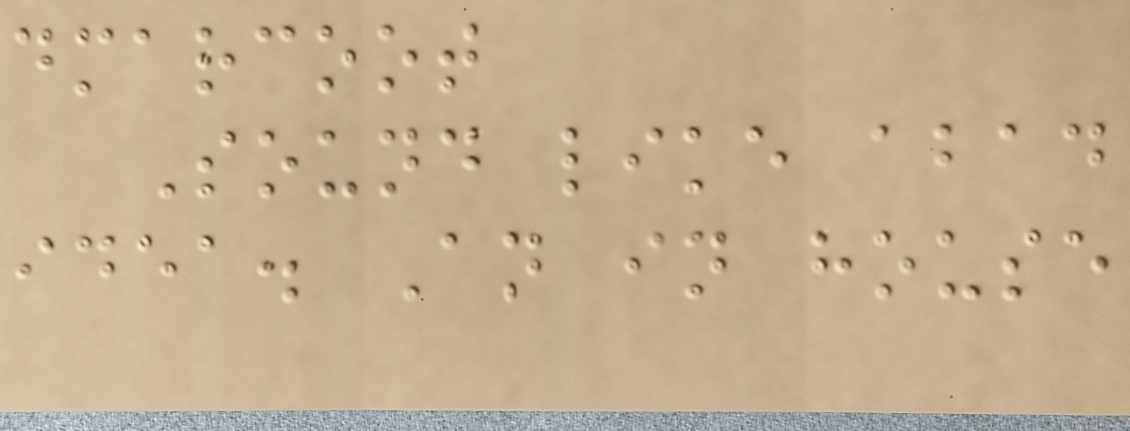dmarcoot
Sound like abad
idea. An in house
